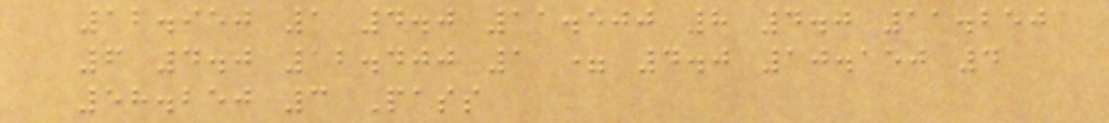12.950 1 4.0 11.500 8 4.0 11.250
6 4.0 12.400 1 = 4.0 10.150 4
58.250 3 Pass
